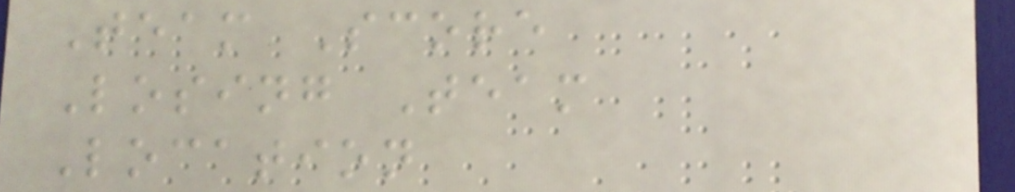Team Score
Losing Team
Location
